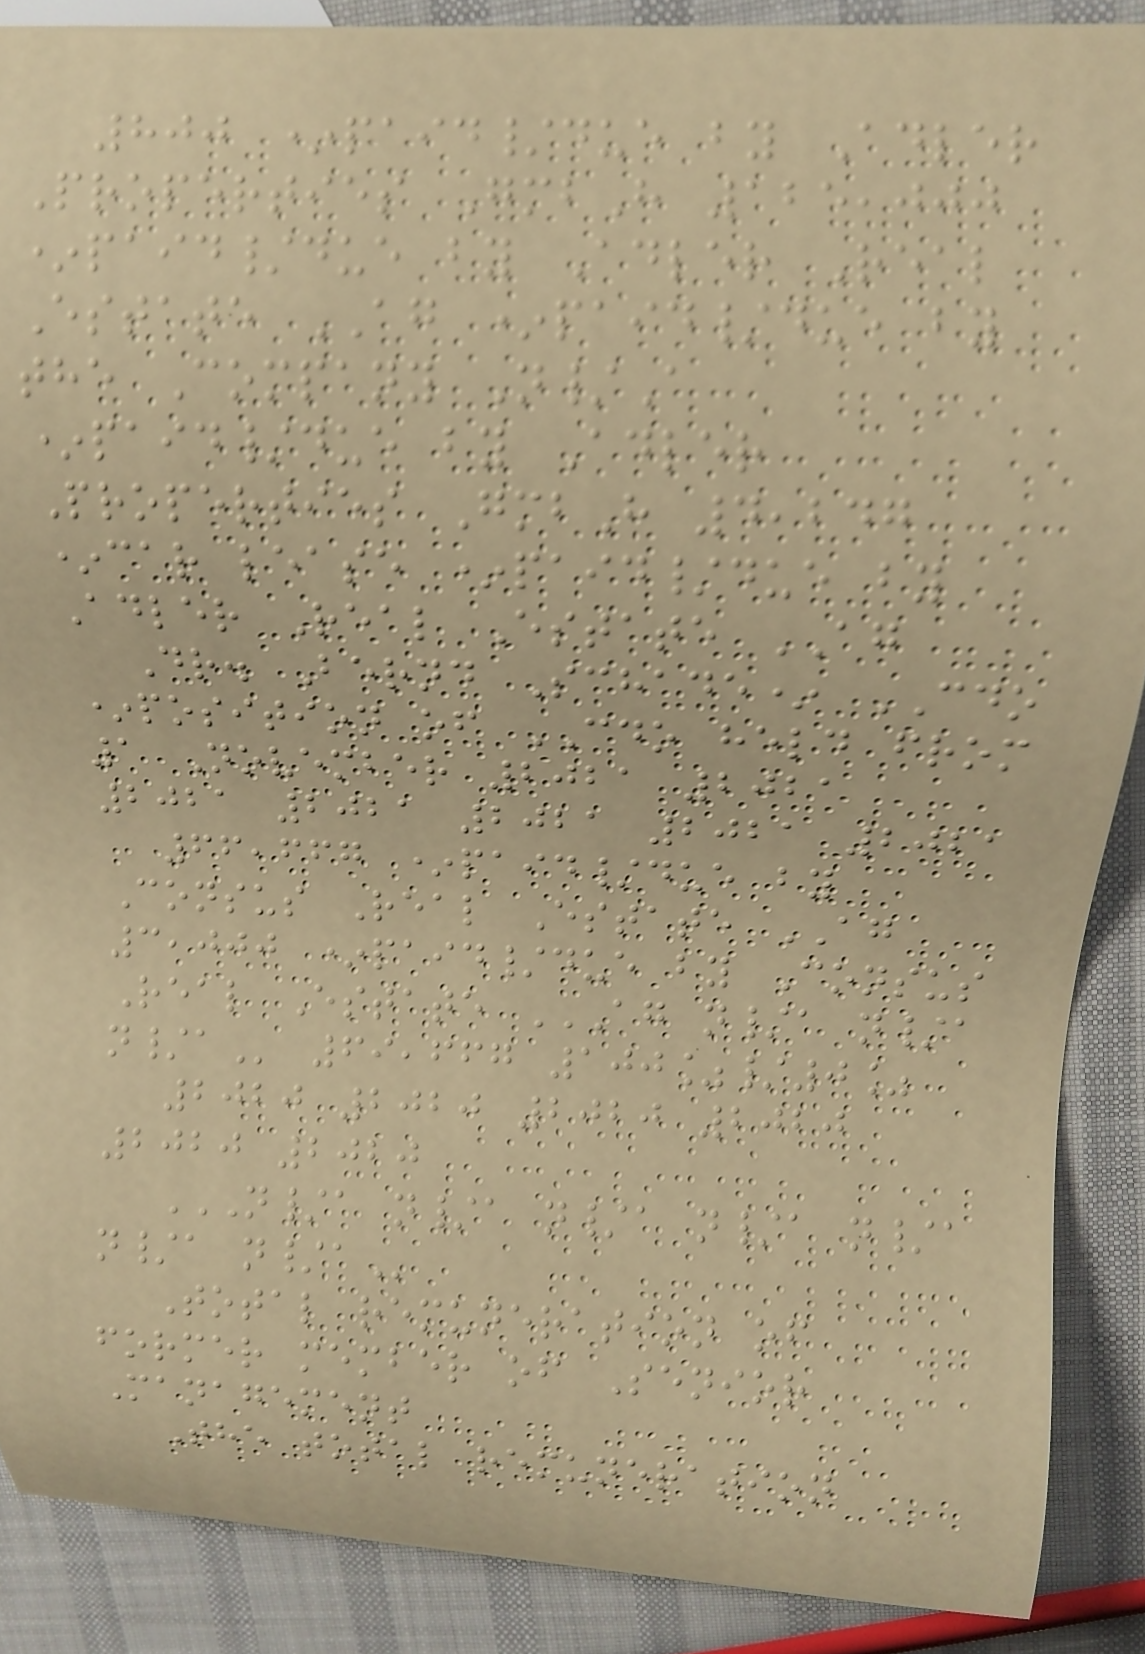800 *paid/due by Adler
Properties GmbH 125,000
*paid/due by Adler Real
Estate AG *paid/due by
the Company N/A
*paid/due by Adler
Properties GmbH 4,247
*car lease *paid/due by
Adler Real Estate AG
Dr. Bernd Schade* CDO
*position of CDO held from
1 November 2021 2021
2021 2021 2021 2021 2021
66,667 *paid/due by
Consus Real Estate AG
3,000 *paid/due by Consus
Real Estate AG N/A N/A
N/A 69,667 100%/0%
2020 2020 2020 2020
2020 2020
N/A N/A N/A N/A N/A
N/A N/A
Total remuneration of
former member of Senior
Management
The total remuneration
